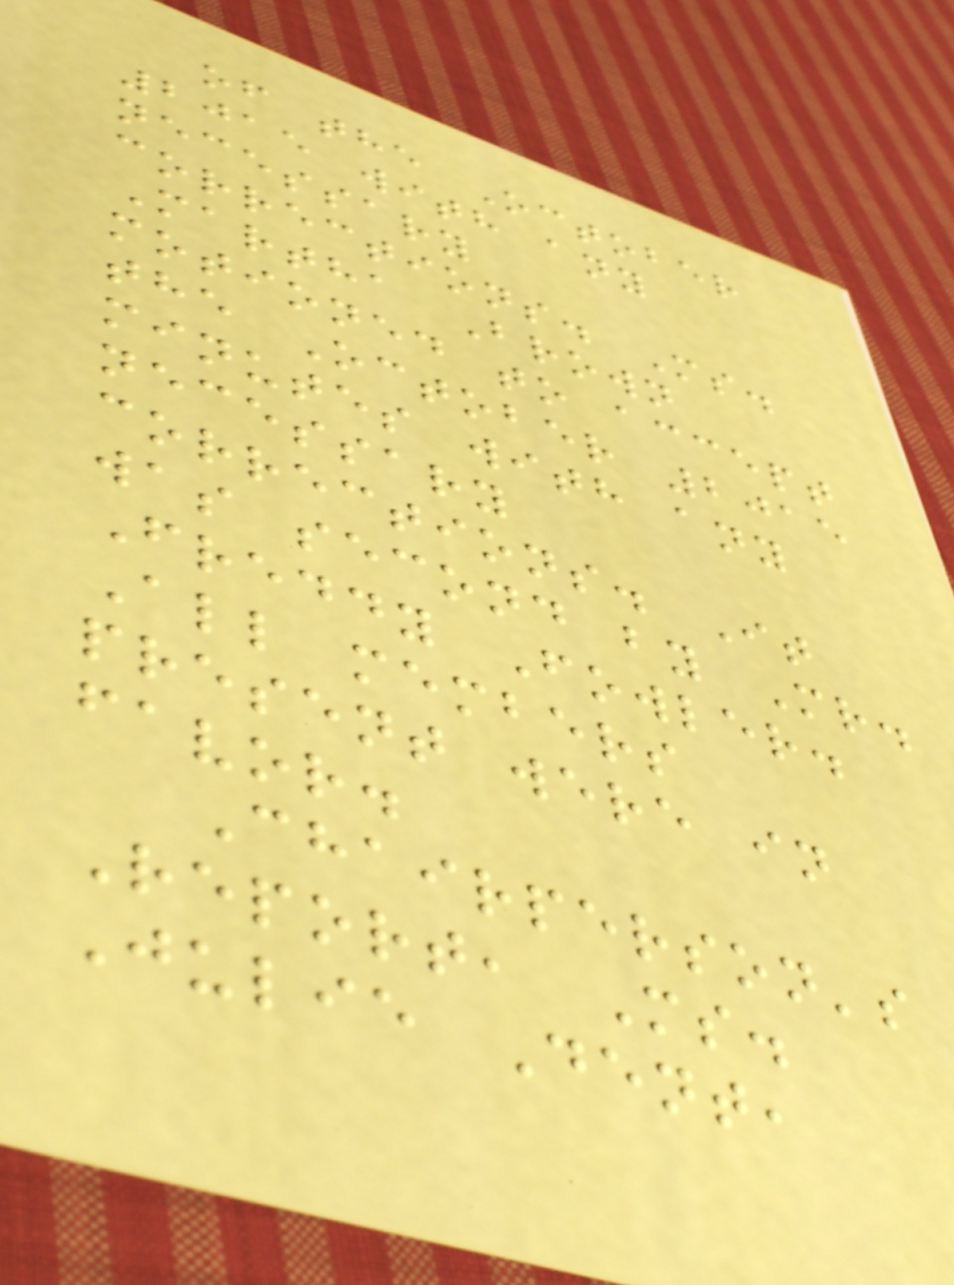of the October
2015 with any
necessary
corrections. Ms.
Martha Brown
motioned to accept
the October 2015
minutes with any
necessary
corrections. It
was second by Mr.
Freddy Fowler.
All members
present were in
favor.
Chairperson's
Report, Ms.
Julie Dent,
